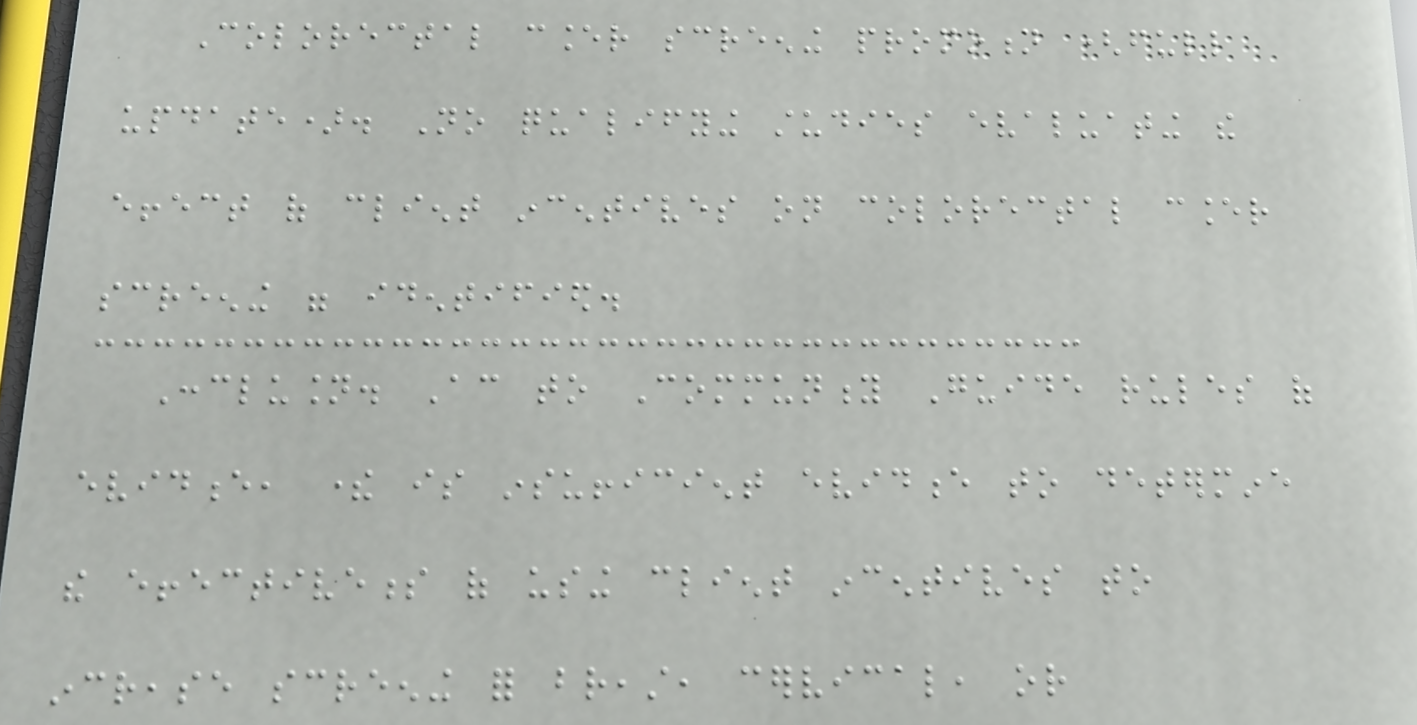Colorectal cancer screening promotion (full
update). No qualifying studies evaluating the
effect of client incentives on colorectal cancer
screening were identified.
Conclusion. According to Community Guide rules of
evidence, there is insufficient evidence to determine
the effectiveness of using client incentives to
increase screening for breast, cervical, or
